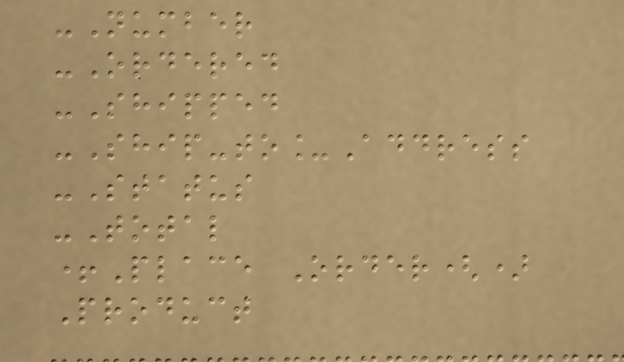-Number
-Ordered
-Shipped
-Ship-to_Address
-Status
-Total
+Place Order()
Product
